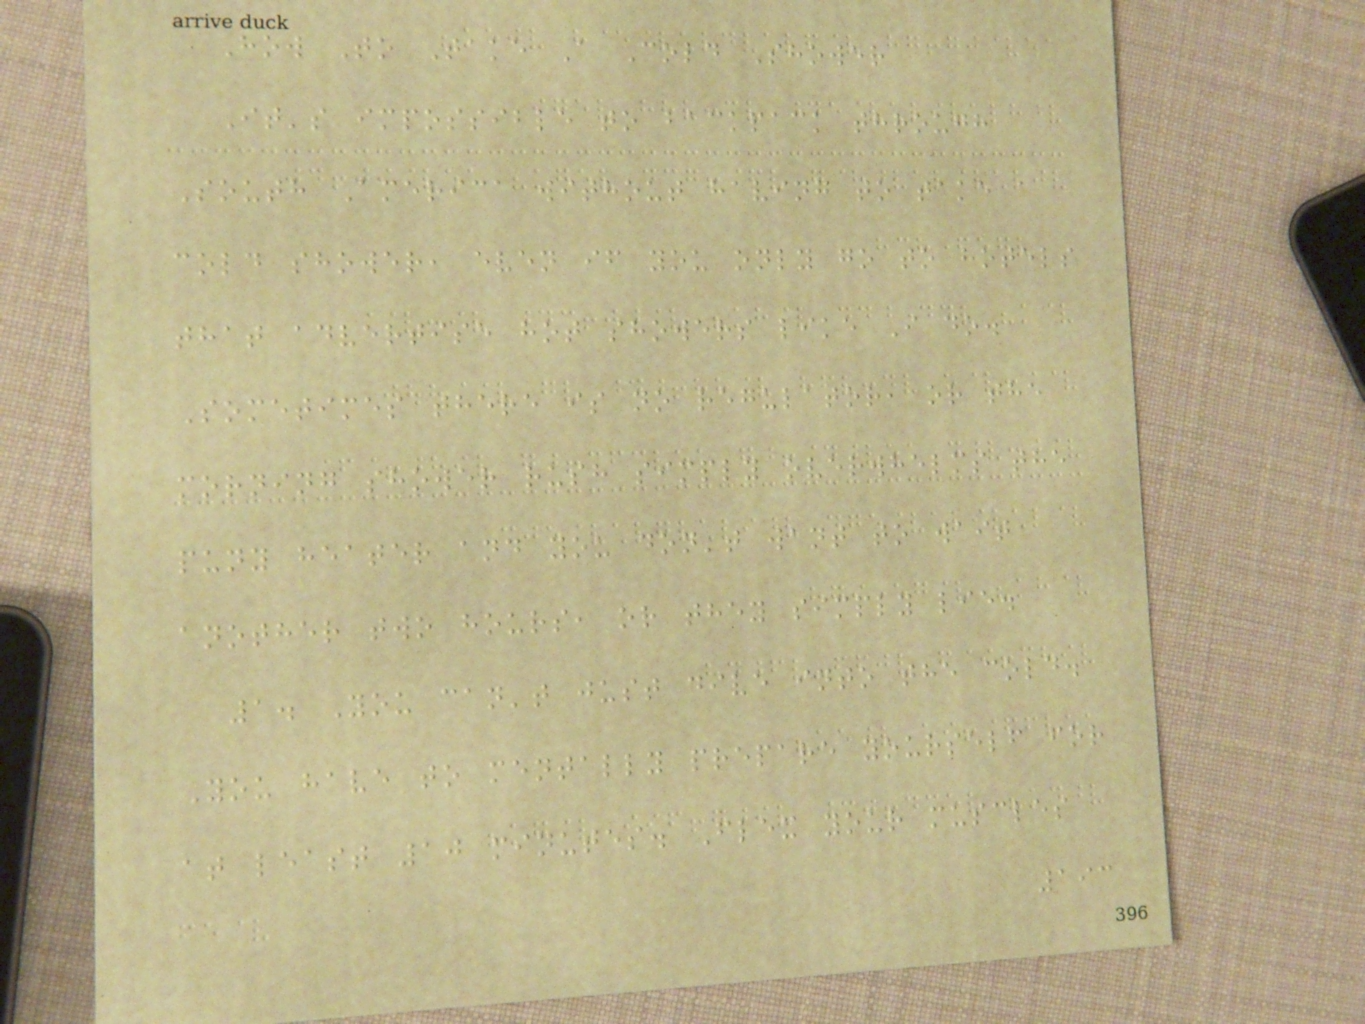How To Take A Cold Shower
It's impossible to backpack through
South America without having to take a
cold shower, even if you only go to hotels
that advertise hot showers like I do.
Sometimes there is no regulator, or the
morning shower rush simply overwhelms the
puny heater and you don't want to wait
another two hours, or they simply lie.
1. You can't just dive into the cold.
You have to mentally prepare yourself for
at least 10 minutes. Flex your muscles
193
